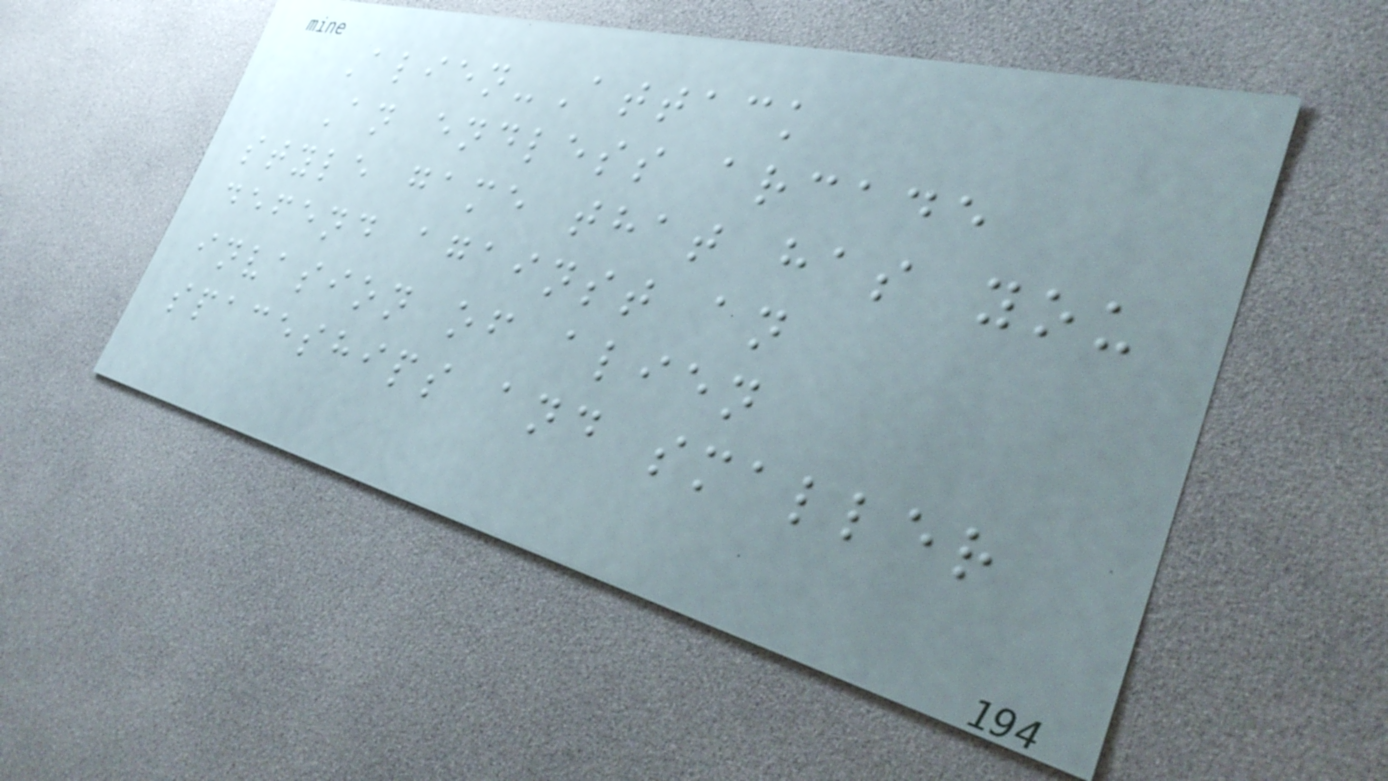Alien-Attack
An endless arcade
style game that has you
defend against an
invasion of alien
spaceships and smaller
